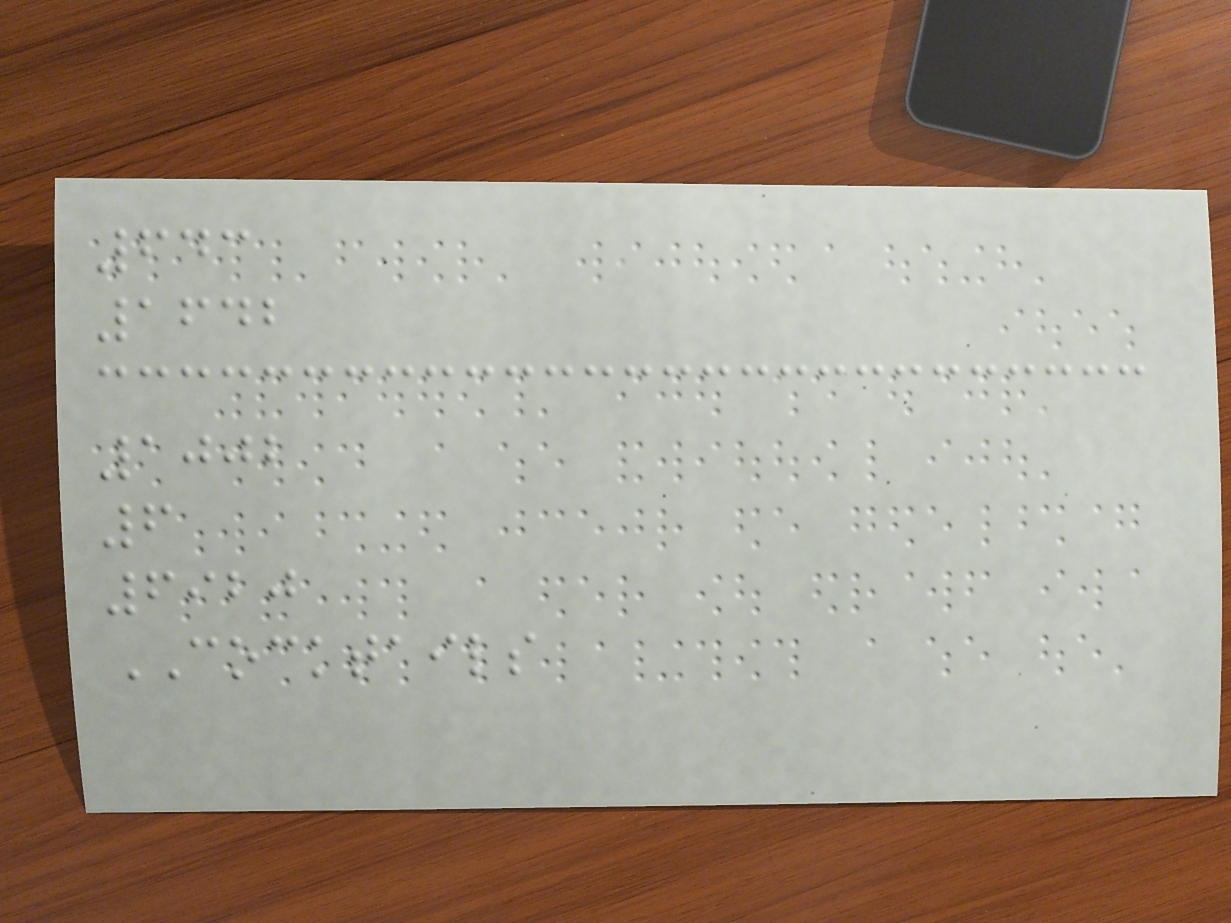643
1642
1002
6
6920
COCKTAILS
